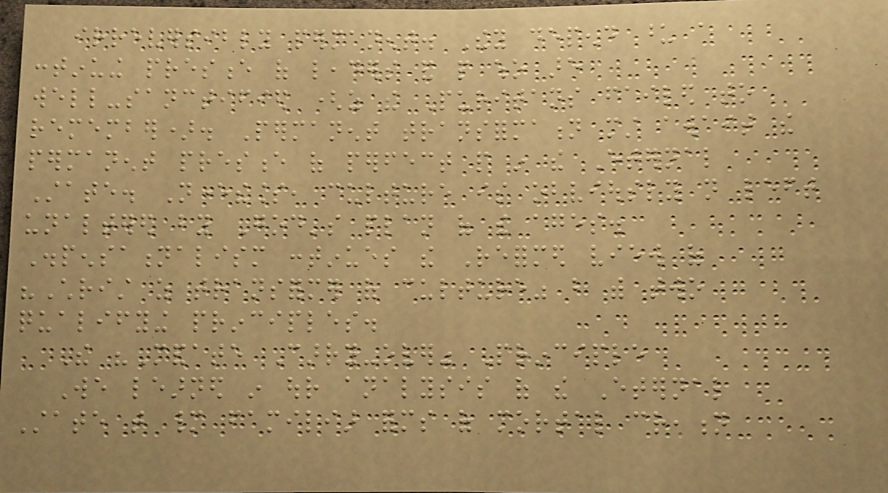irreversibly permanent. They depend upon a
continuing presence of leaders and people who are
well-sanctified (as the Puritans failed to
remember). Permanent transformation must await the
permanent presence of perfect people in the Eternal
State. Nevertheless, culture is obviously not left
unaltered by God's plan of the ages.
Dispensationalism continues the Reformed view of
"Christ as transformer of culture" but with two
qualifying principles.
The "Mandate Carry-over" Principle
We learned in our analysis of the Eternal
State that many familiar forms of mortal creation
